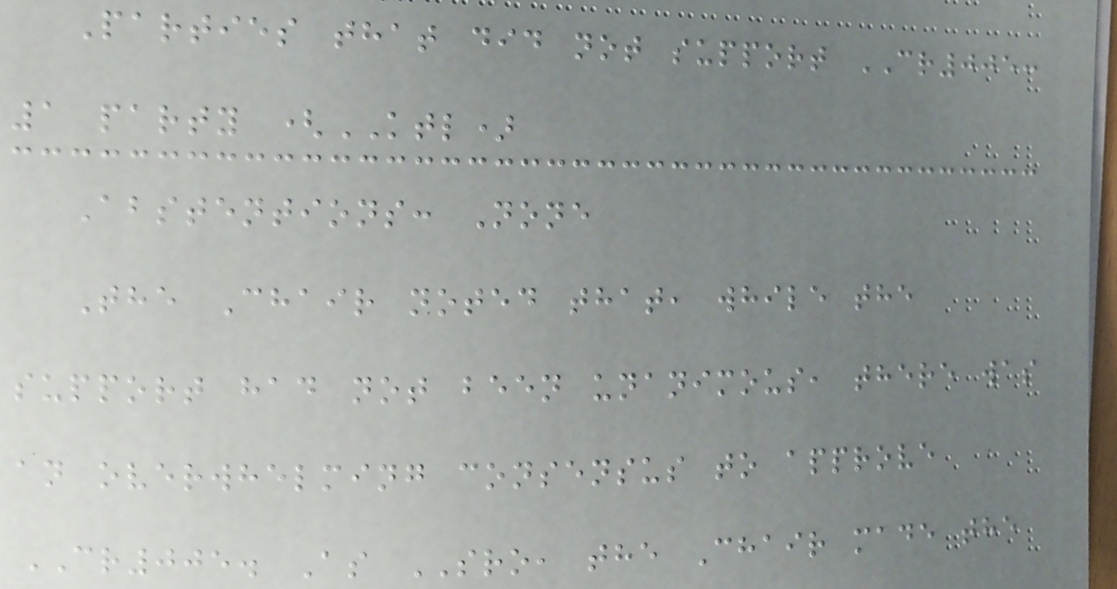Parties that did not support CR005:
1 party (KTL)
Abstentions: None
The Chair noted that, while the
support had not been unanimous, there was
an overwhelming consensus to approve
CR005. As SRO, the Chair made the
